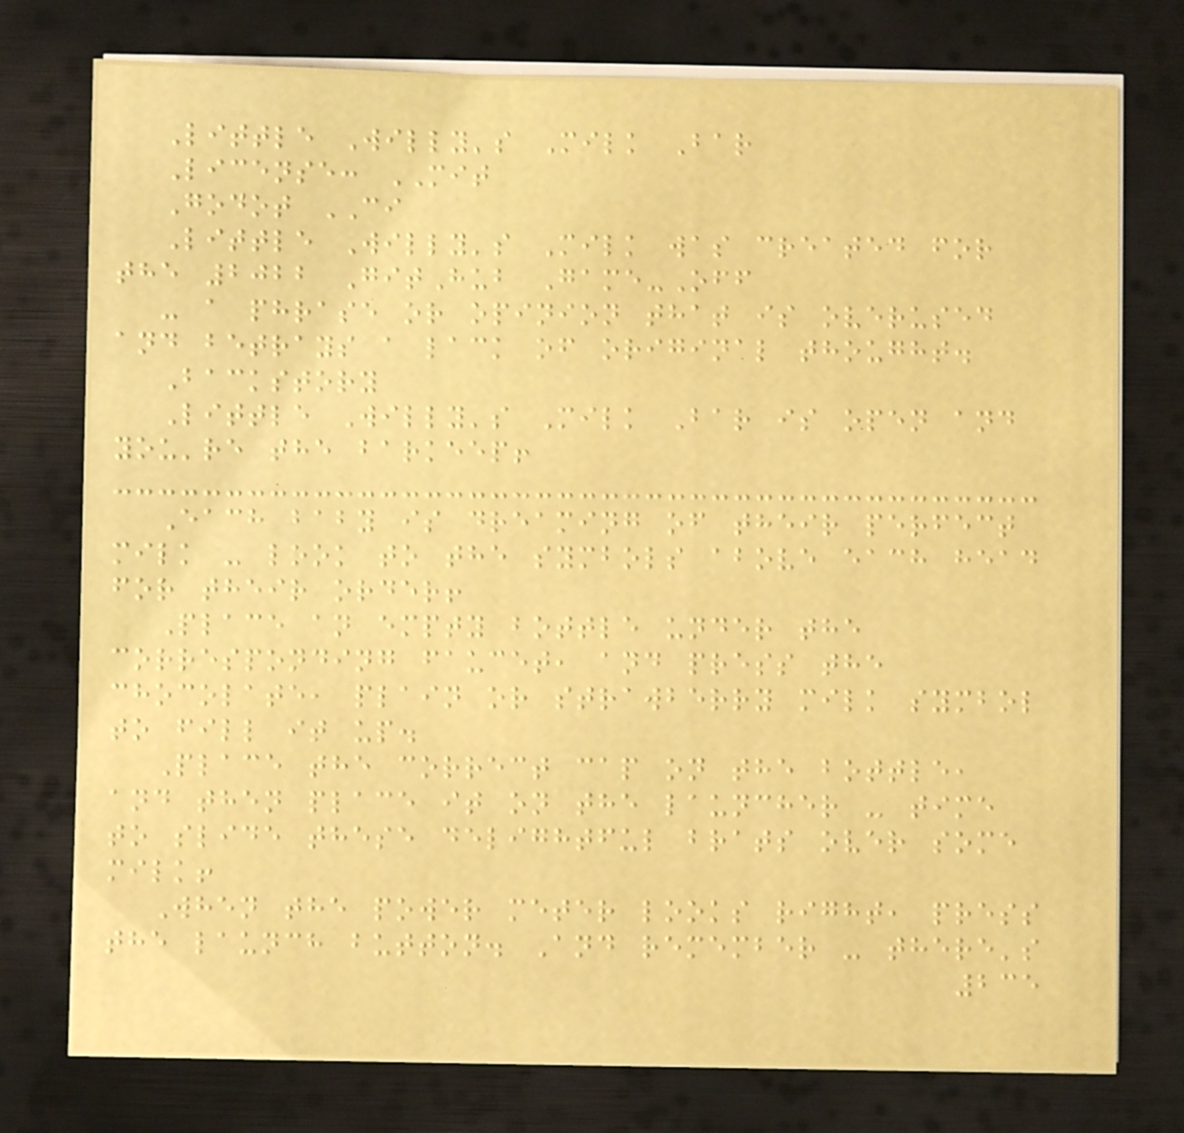Little Willy's Milk Bar
License: MIT
Godot CI
Little Willy's Milk was created for
the 2022 GitHub Game-Off
- a phrase or opinion that is overused
and betrays a lack of original thought.
Backstory
Little Willy's Milk Bar is open and
you're the barkeep!
Each baby is dreaming of their perfect
milk - look to the symbols above each head
for their order!
Place an empty bottle under the
corresponding faucet, and press the
chocolate, plain or strawberry milk symbol
to fill it up.
Place the correct cap on the bottle,
and then place it on the launcher - time
to slide these delightful brats over some
milk!
When the power meter looks right, press
the launch button. And remember - there's
235
